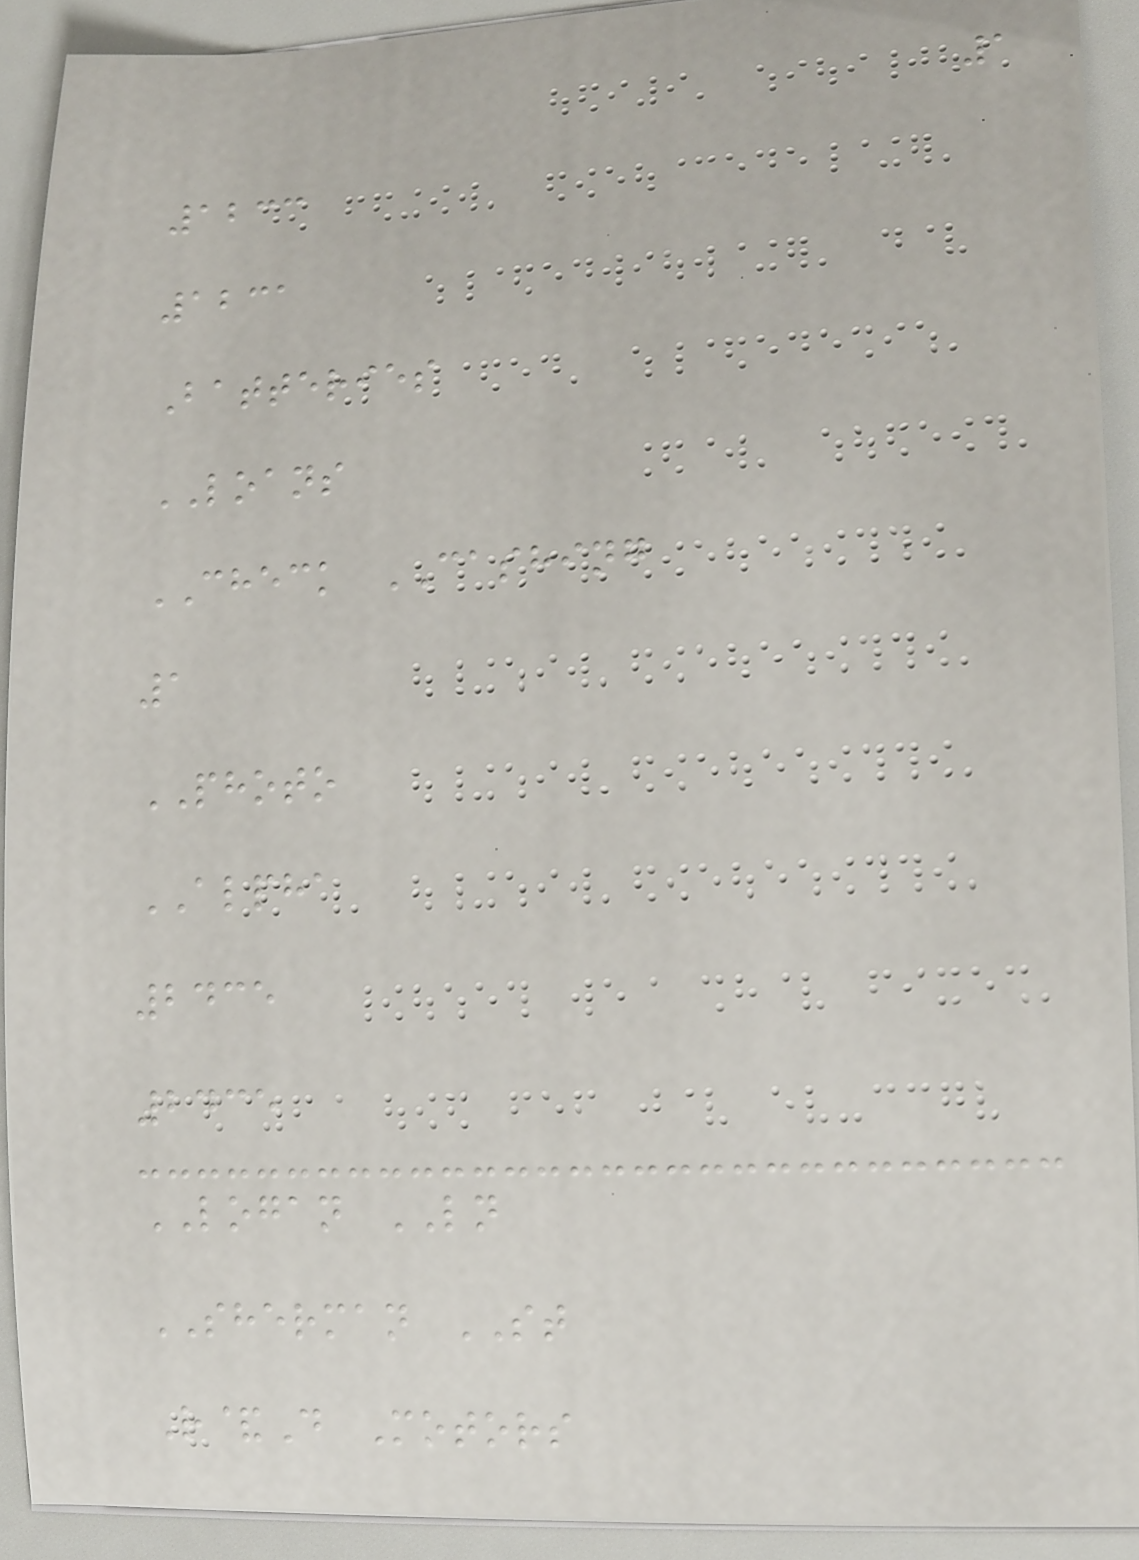1
1233
1231
Batteries
LOANS
CHECK CASHING
1
PHOTO
ALPHA
2435
2435
LOGAN LN
SHERMAN ST
R&D Motors
